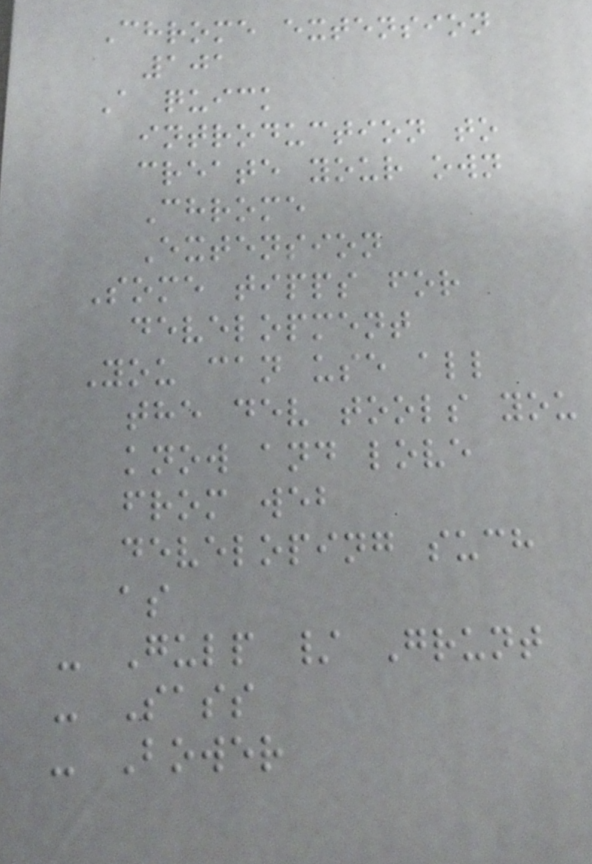Chrome extension
101
A quick
introduction to
create your own
Chrome
Extension
Some tipps for
development
You can use all
the dev tools you
know and love
from web
developing such
as
- Gulp / Grunt
- Sass
- Bower
